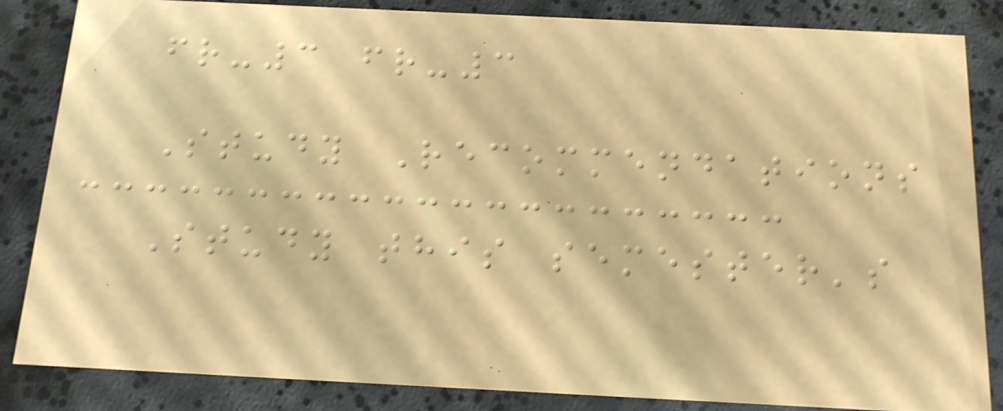fr-3 fr-3
Study Recommendations
Study this semester's
